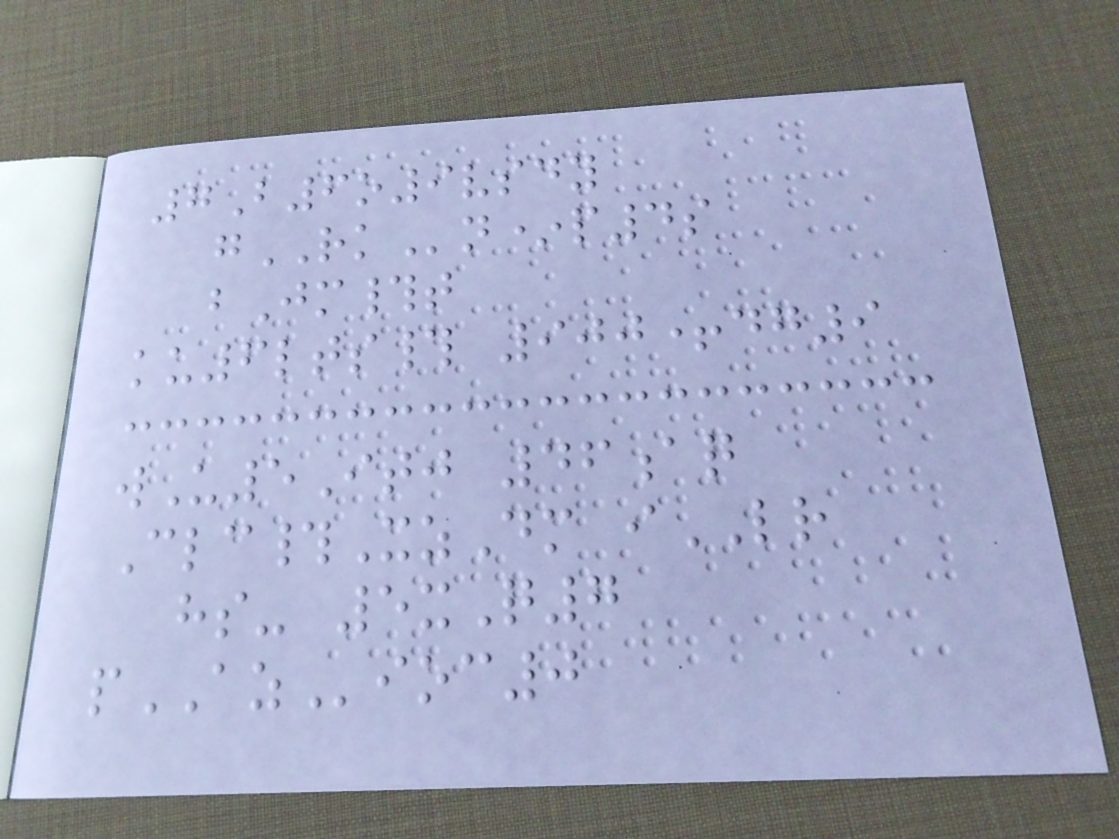7B6o9vsdy
gRKn*p4s
bJm#t
ku6lts# 900+dg9
wU5Itj 46aq
Clc#XzDm iLR
hs- 5xQ7
pAZioc0
